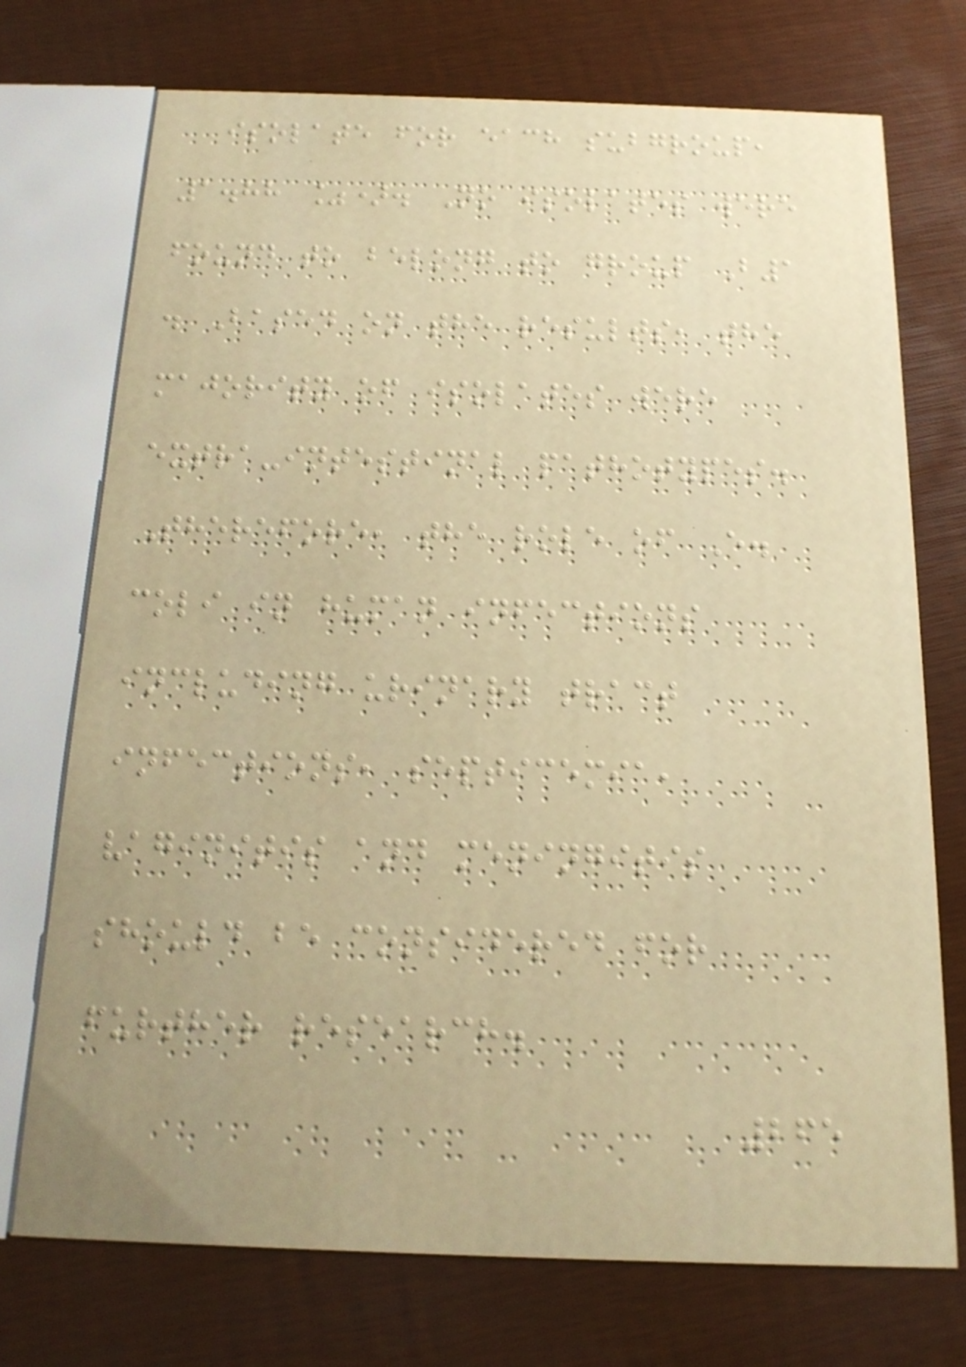isolate for each subgroup,
1.88 %). No isolates were
found to belong to group B1
. Based on the results, the
majority of isolates were
extra-intestinal pathotypes.
Therefore, the role of E.
coli in human infections
including urinary tract
infections, septicemia,
vaginitis and meningitis
should be considered for
further research.
265
